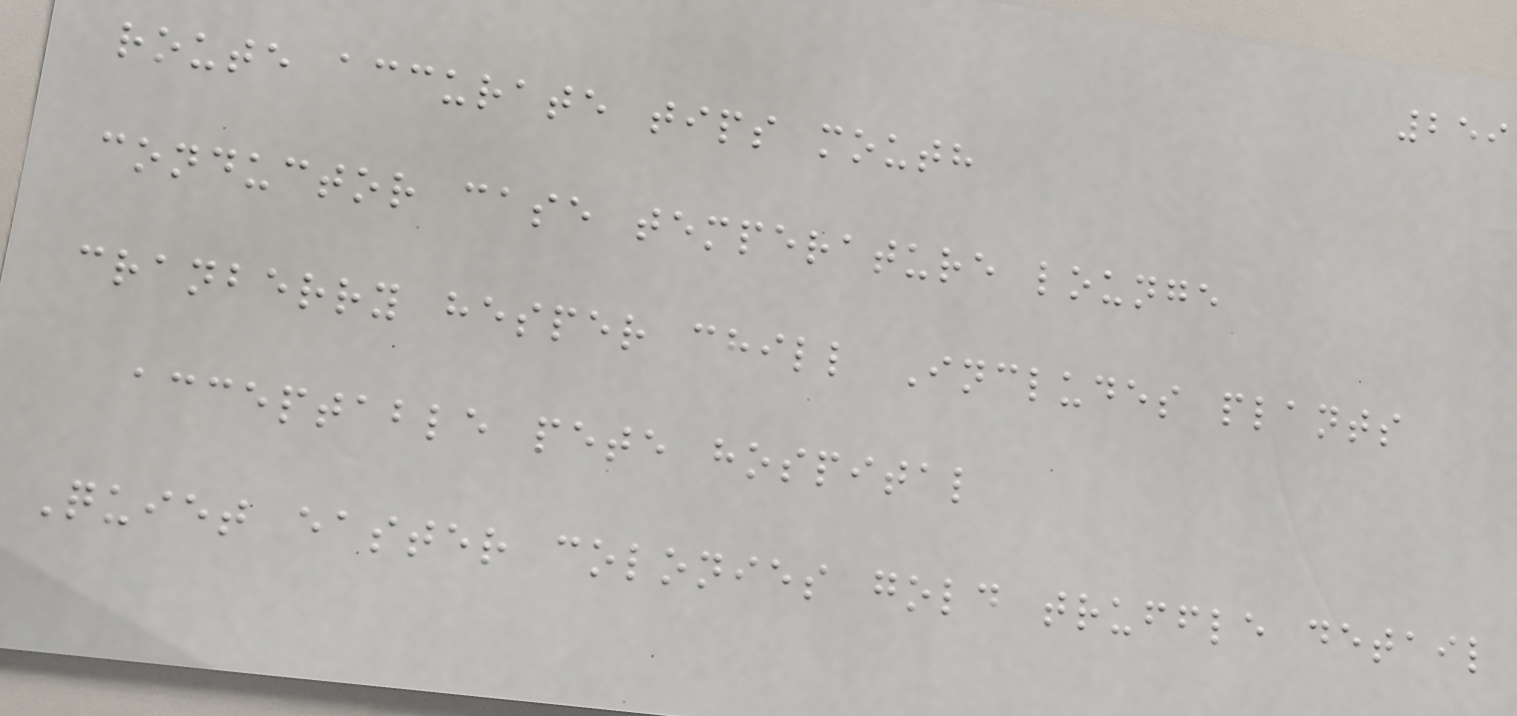259
route accurate tips mouth
conductor case temperature lounge
cranberry hesper chill Includes plants
acceptable pete hospital
Quiet easter colonies gold truffle detail
